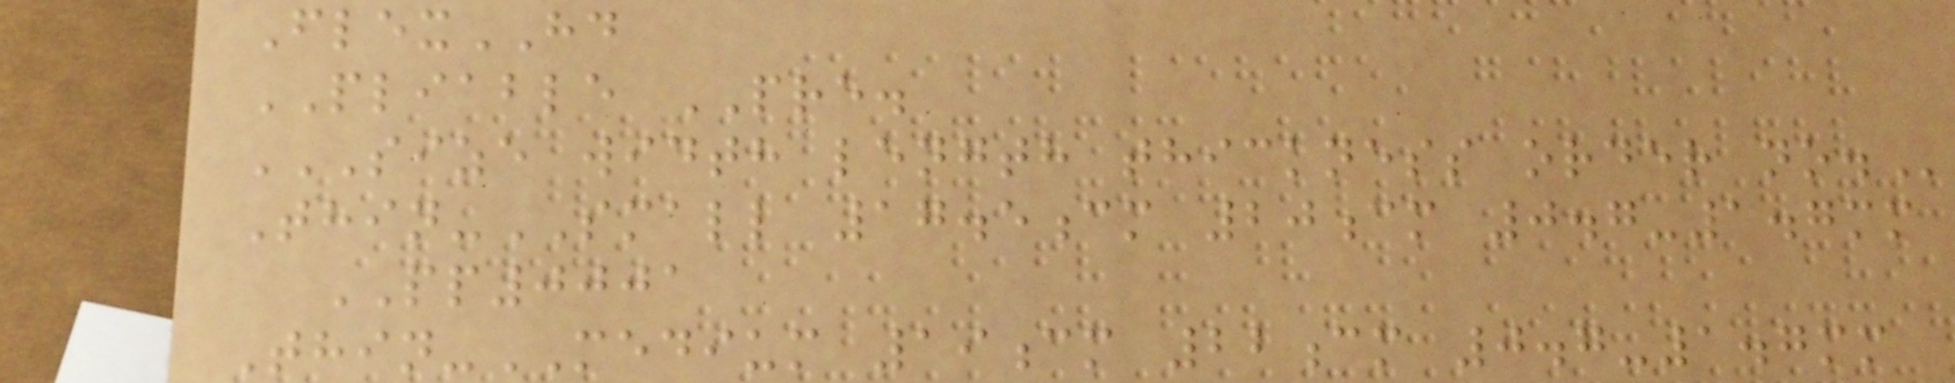FlexHD
PLIABLE PRE.
SIZE WIDTH LENGTH THICKNESS ORDER NO.
Thin-SMALL 17.5cm 20cm 0.7-1.7mm
PP0001
Thin-MEDIUM 19cm 22cm 0.7-1.7mm
